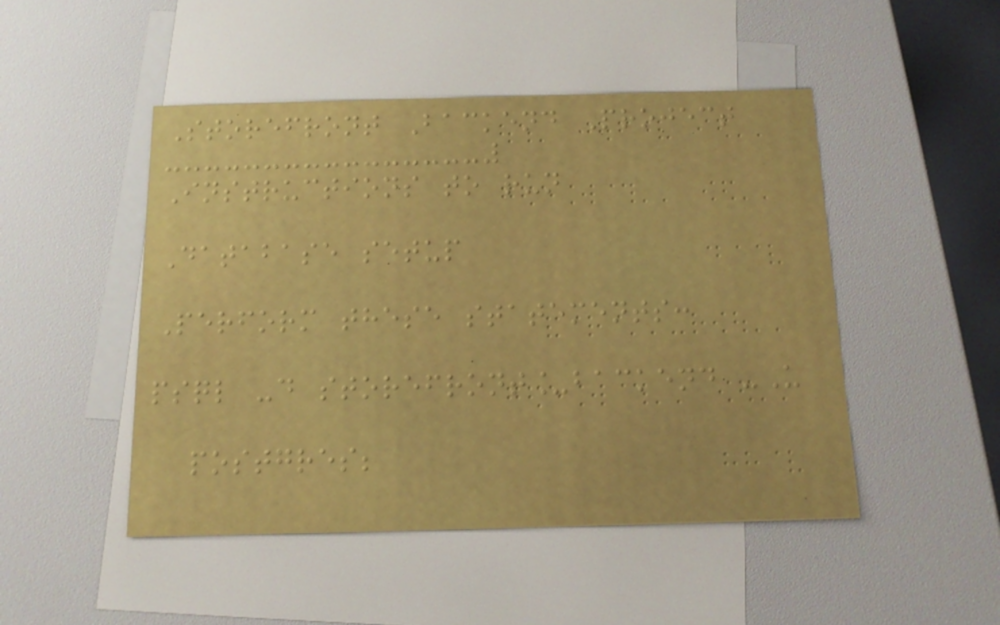Storefront Backend Project
Instructions to run
Database setup
Perform these statements:
psql -d storefront_backend -U
postgres;
